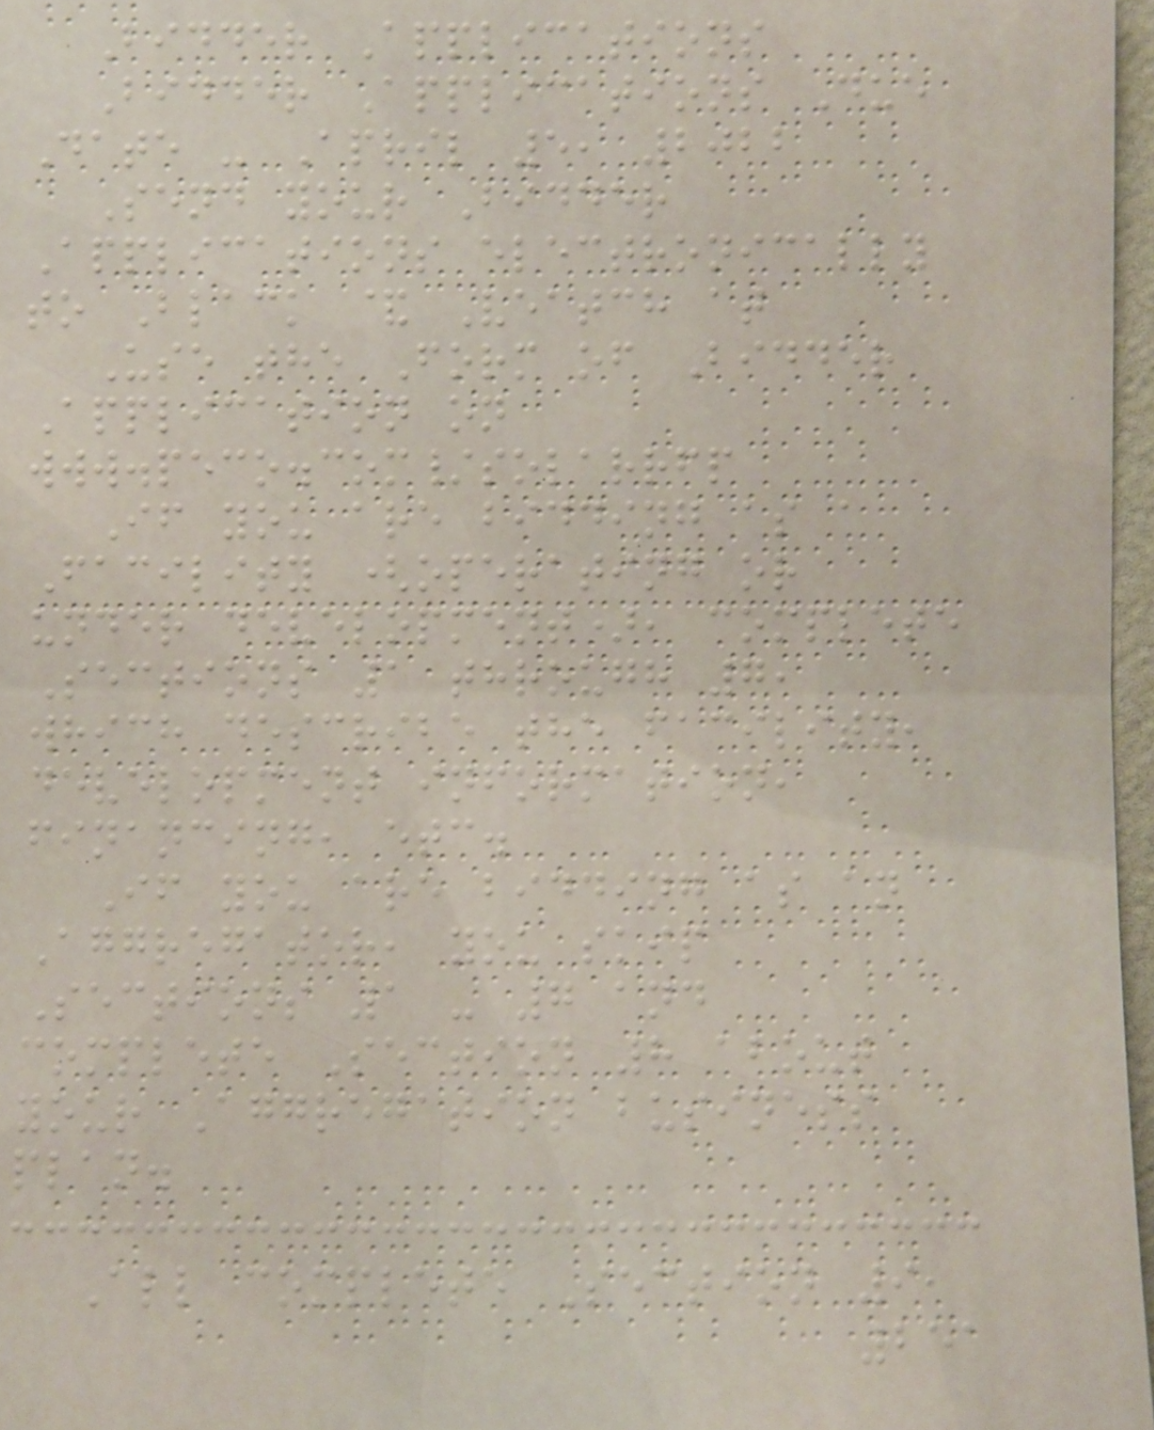Bidder Applications
Bidder Applications Due
Date - April 5, 2022
Send your Bidder
Applications electronically
to Black & Veatch at
Use the Form of Bidder
Application on
www.peco.com/solarrfp
If you are bidding as a
Facility (operating or
under development), complete
Sections 1 through 7,
which describe the facility,
development information,
financing, etc.
If you are bidding as an
Aggregator, you skip
Sections 1 - 7 and
complete Section 8 about
your Aggregation business
plan.
All complete Section 9,
251
